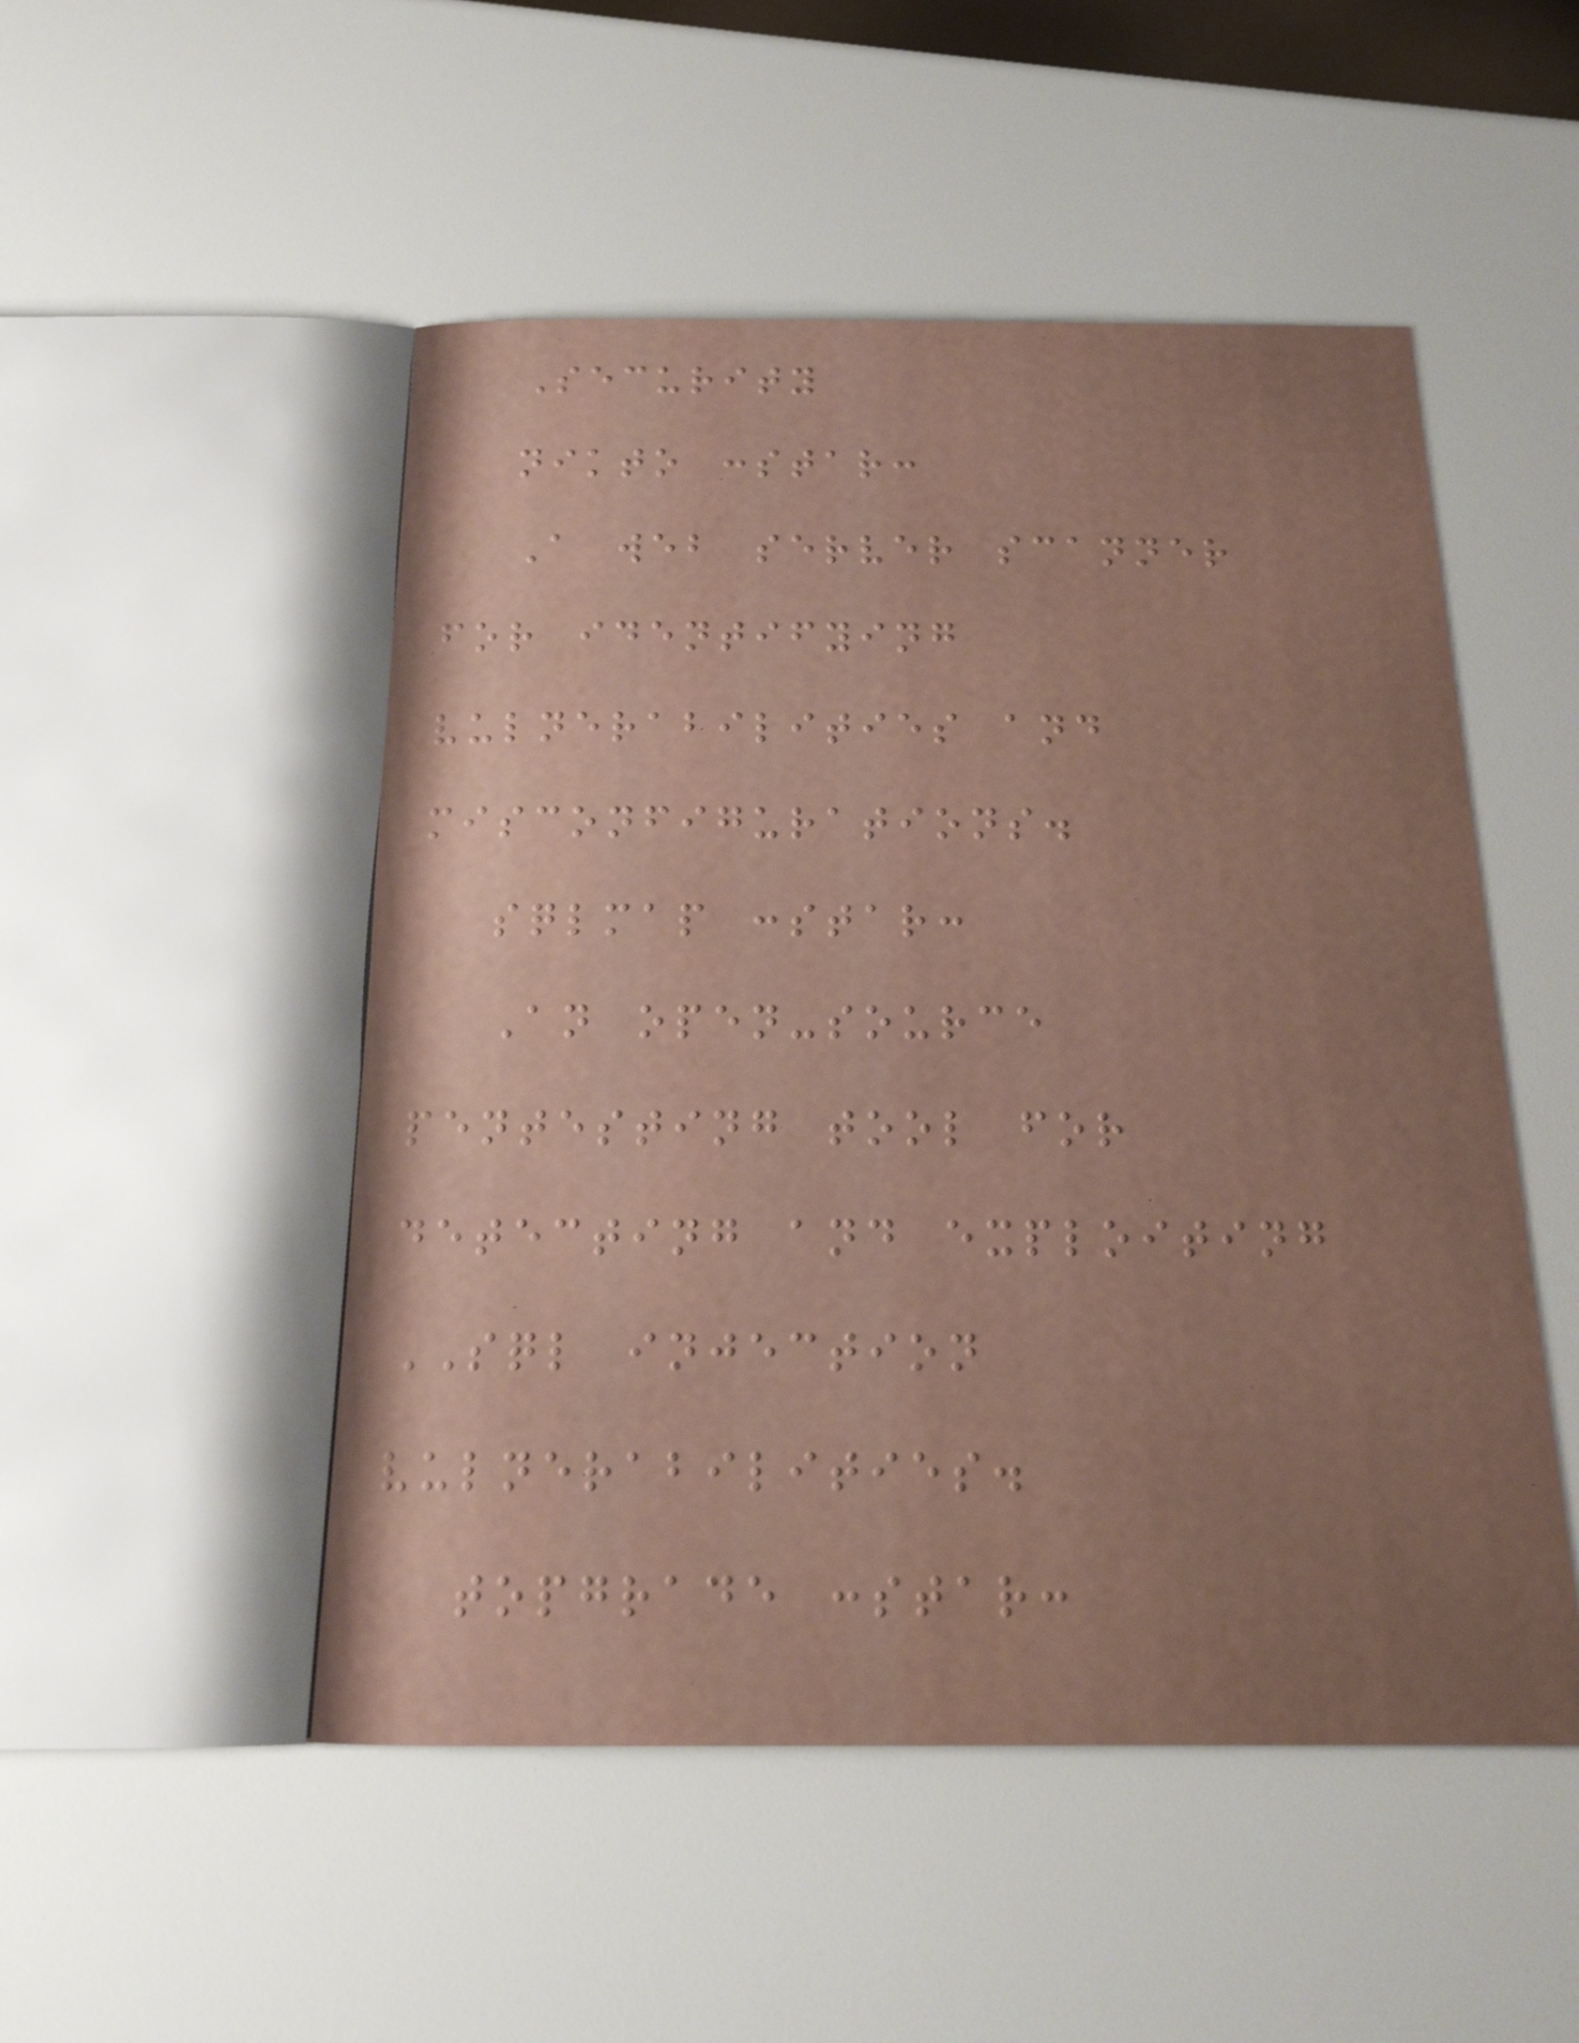Security
nikto :star:
A web server scanner
for identifying
vulnerabilities and
misconfigurations.
sqlmap :star:
An open-source
pentesting tool for
detecting and exploiting
SQL injection
vulnerabilities.
topgrade :star:
